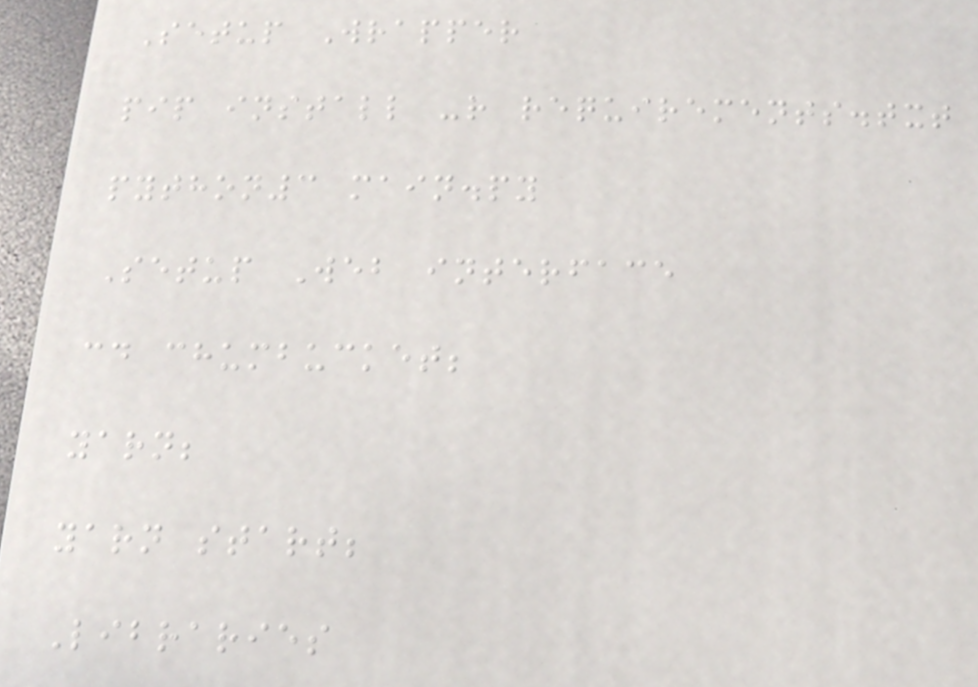Setup Wrapper
pip install -r requirements.txt
python3 main.py
Setup Web interface
cd chumbucket;
yarn;
yarn start;
Libraries
